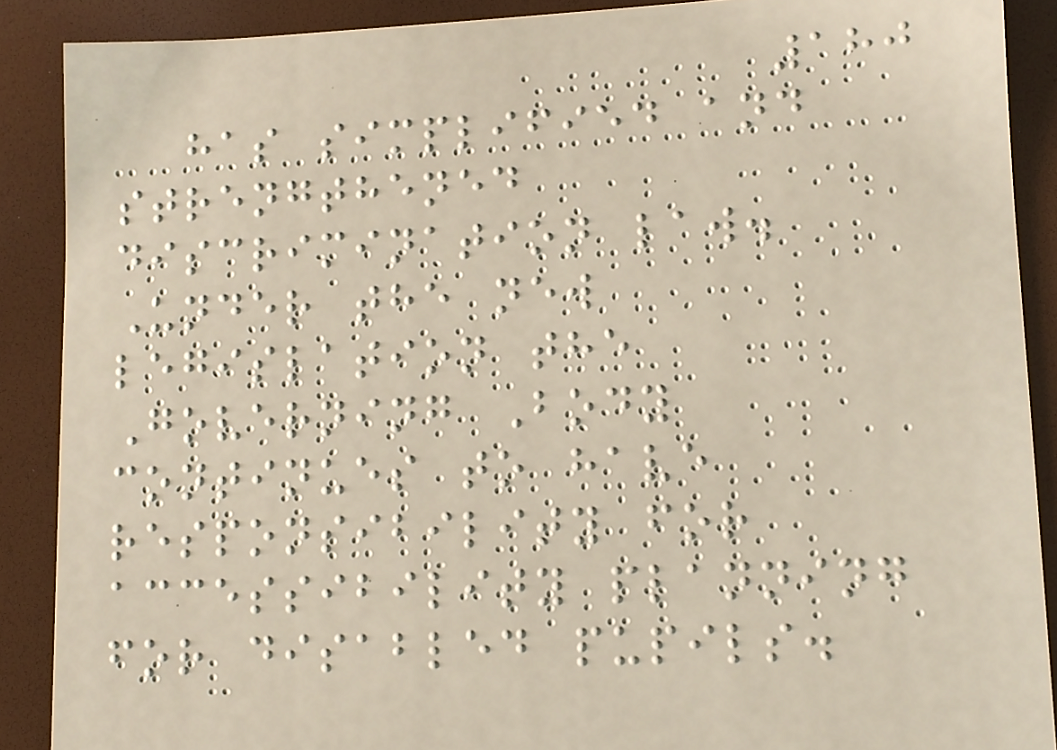180
has simplified and
strengthened
discrimination law.
Under the new
legislation the
Governing Body
continues to have
responsibility for
accessibility planning
for disabled pupils.
